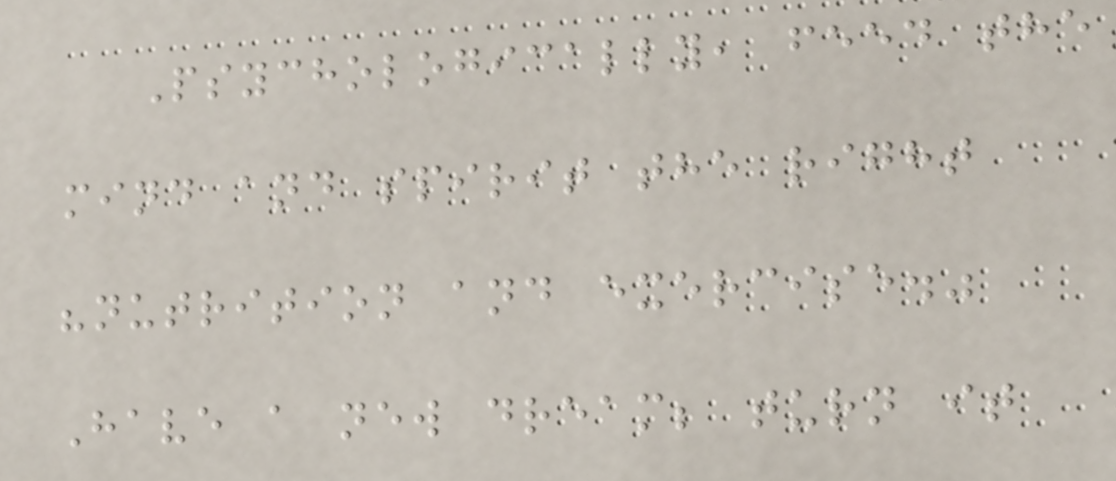Psychologically, feed the
mind and spirit the right
"nutrition and exercise."
Have a new dream; turn it
